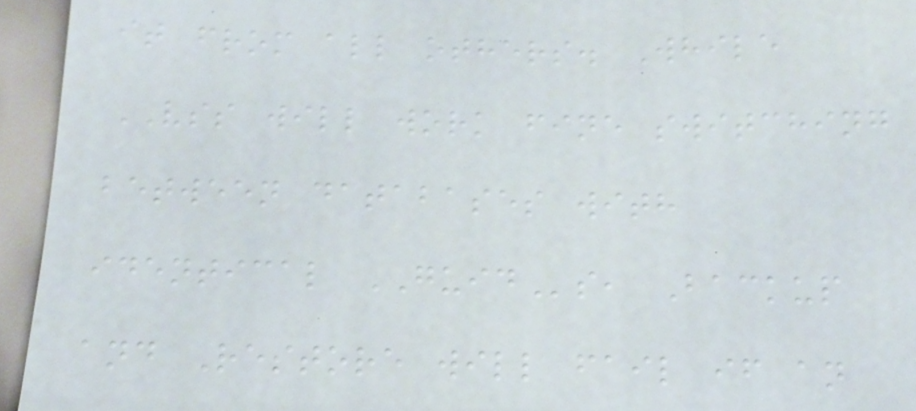it from all others. While
VSS will work fine switching
between databases with
identical GUIDs, Backup
and Restore will fail if an
